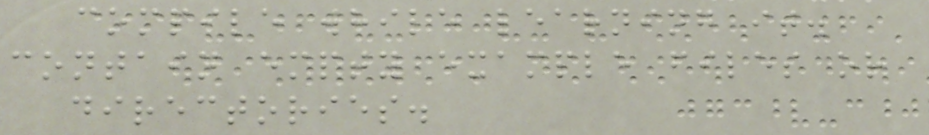compile while learning it.
contain empty example files or
directories.
